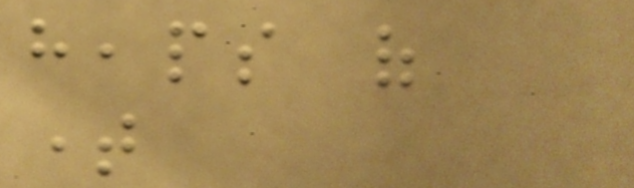heaps of
time
